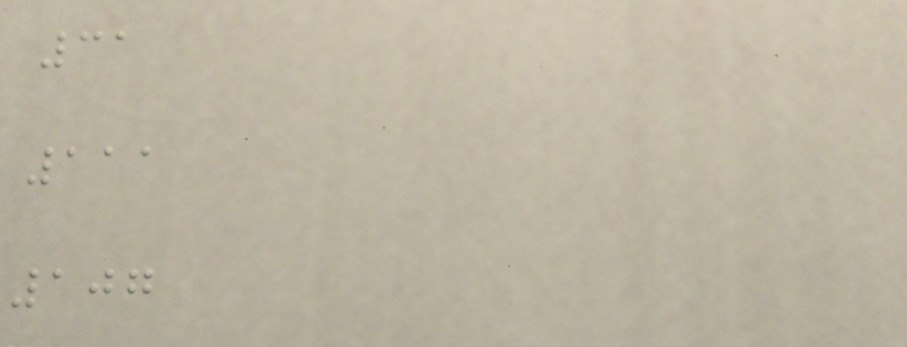31
111
107
